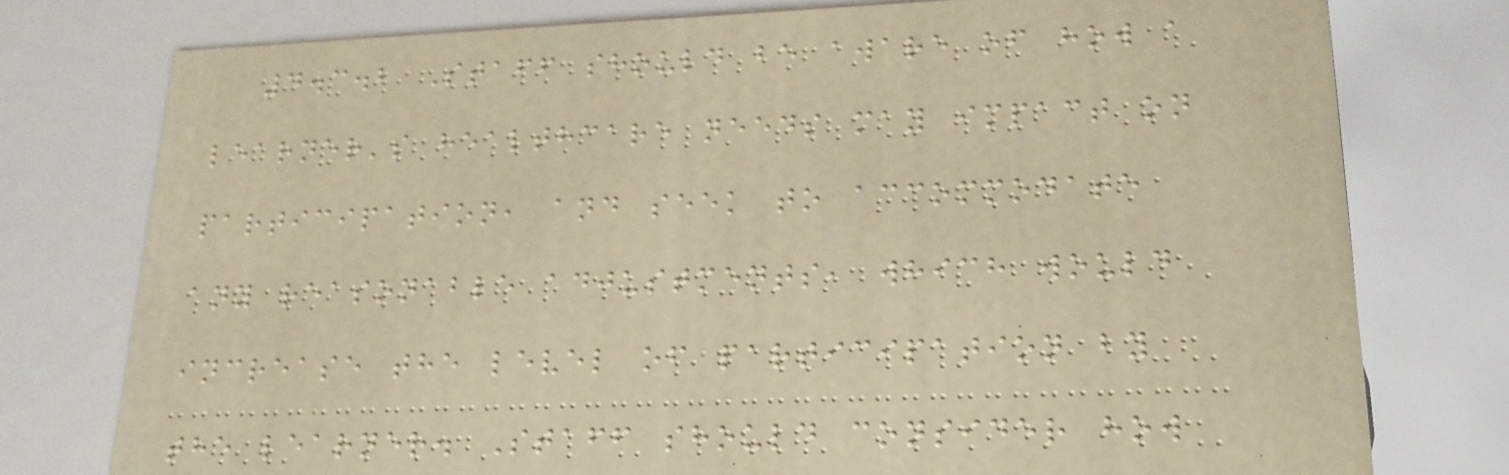4.3.2 Staff should be aware of how a
learner's healthcare needs may impact on
participation, and seek to accommodate
any reasonable adjustments, which would
increase the level of participation by
the learner. Staff should consider how
